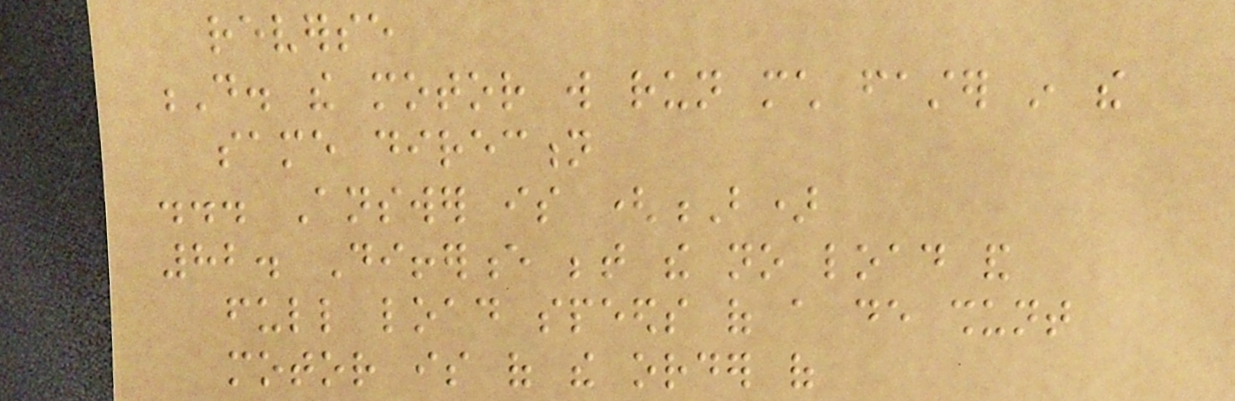reverse
D. the motor will run much faster in the
same direction
... Answer is (B)
82. Difference between the no load and
full load speeds of a de shunt
motor is of the order of
